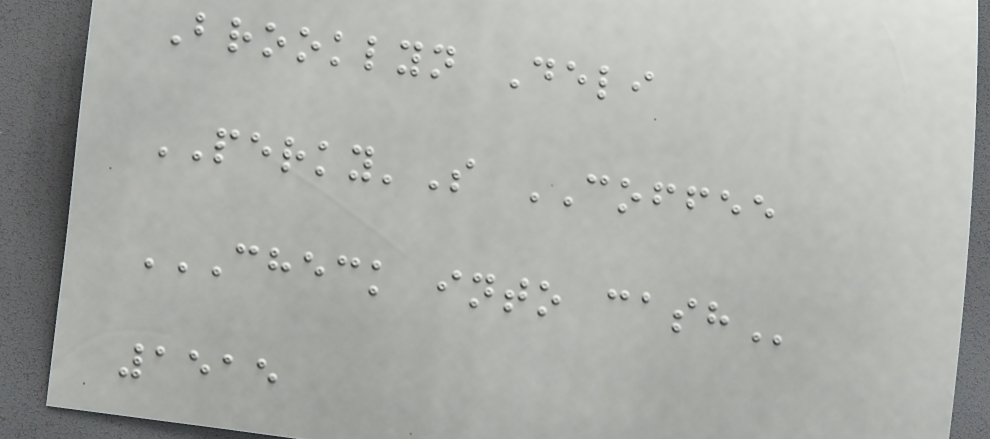Brooklyn Deli
PERKY'S COFFEE
CHECK INTO CASH
1515
